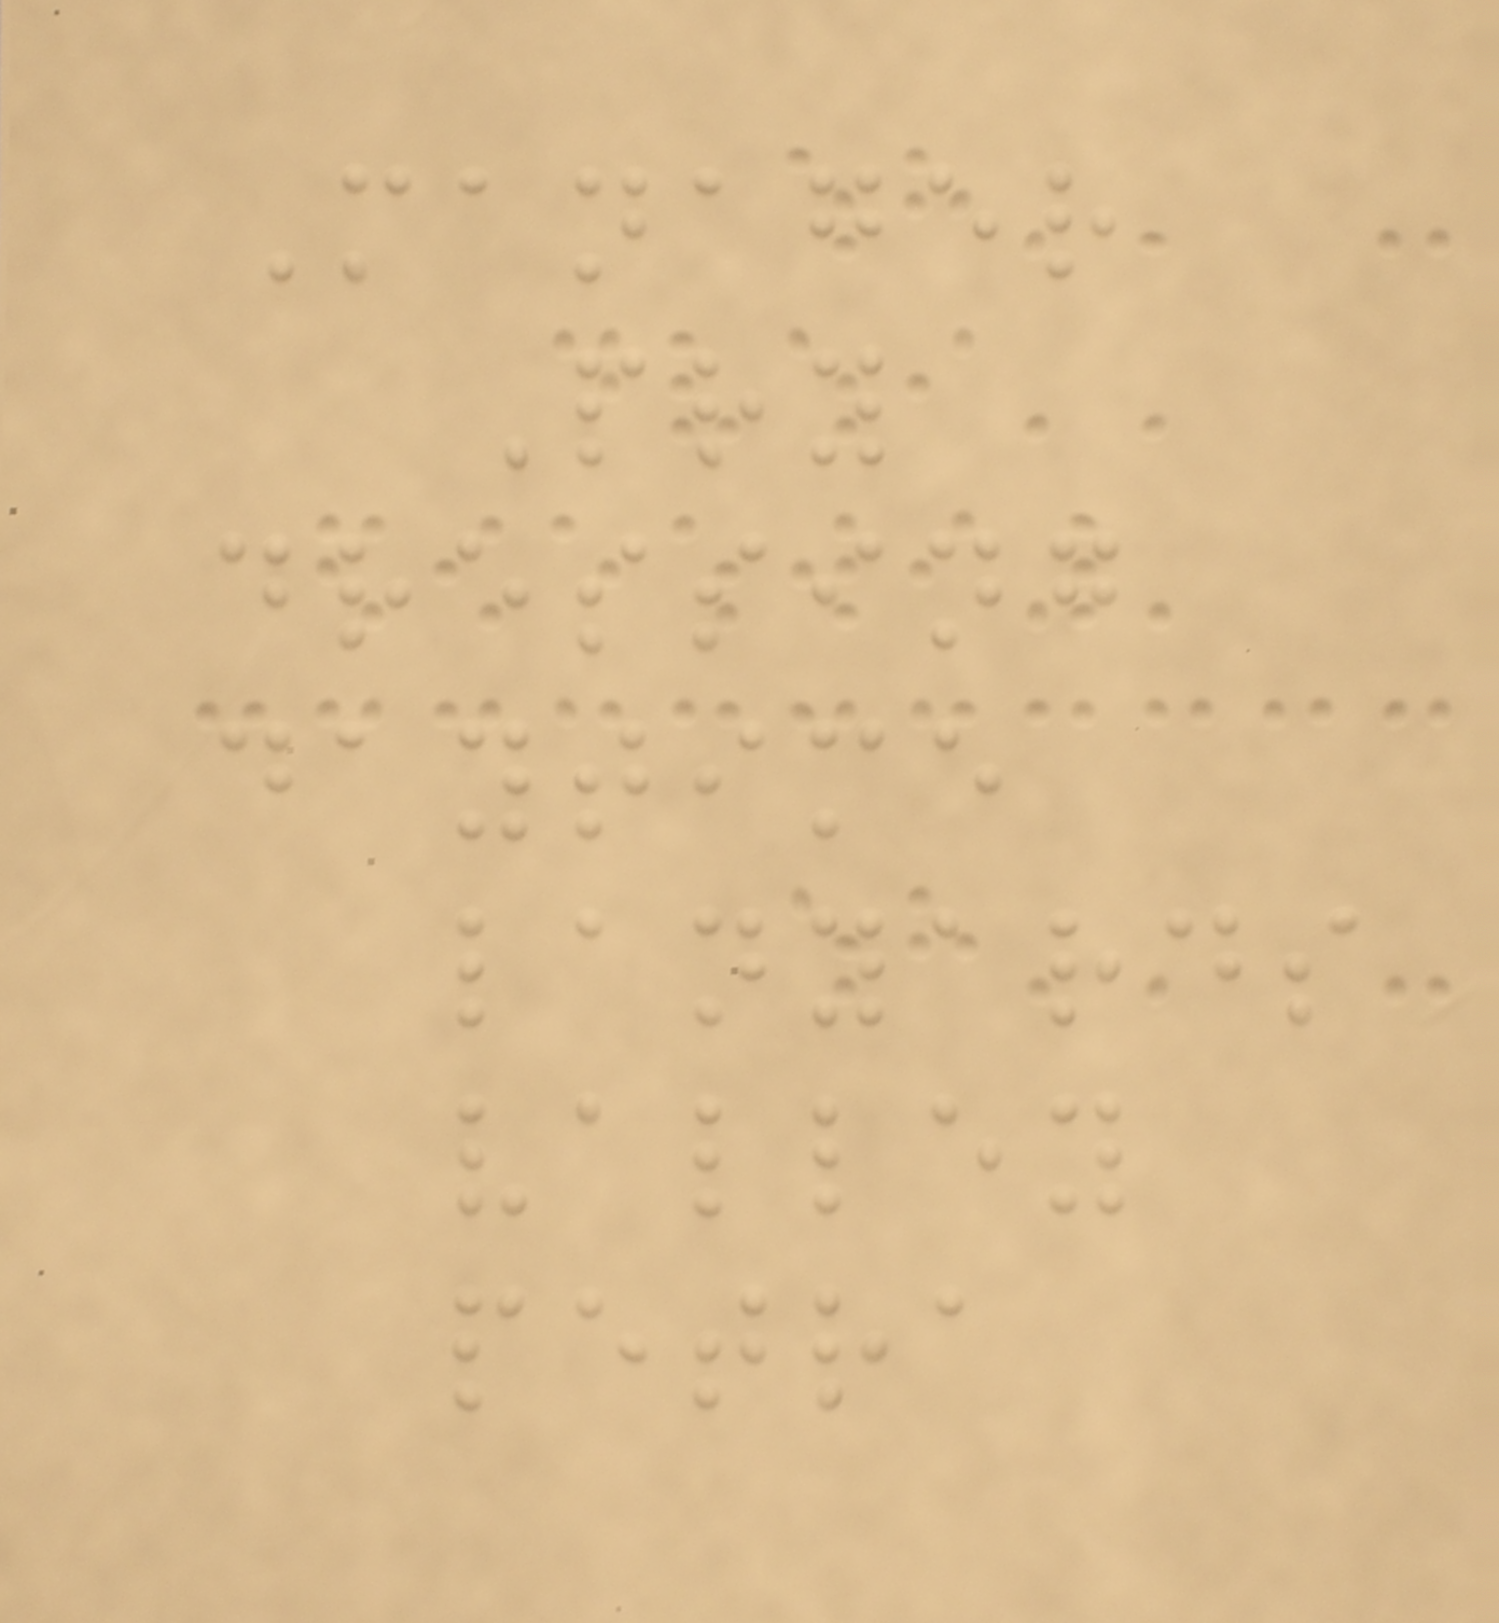Manager
Pry
dressing
daytime
lanyards
valley
petra
